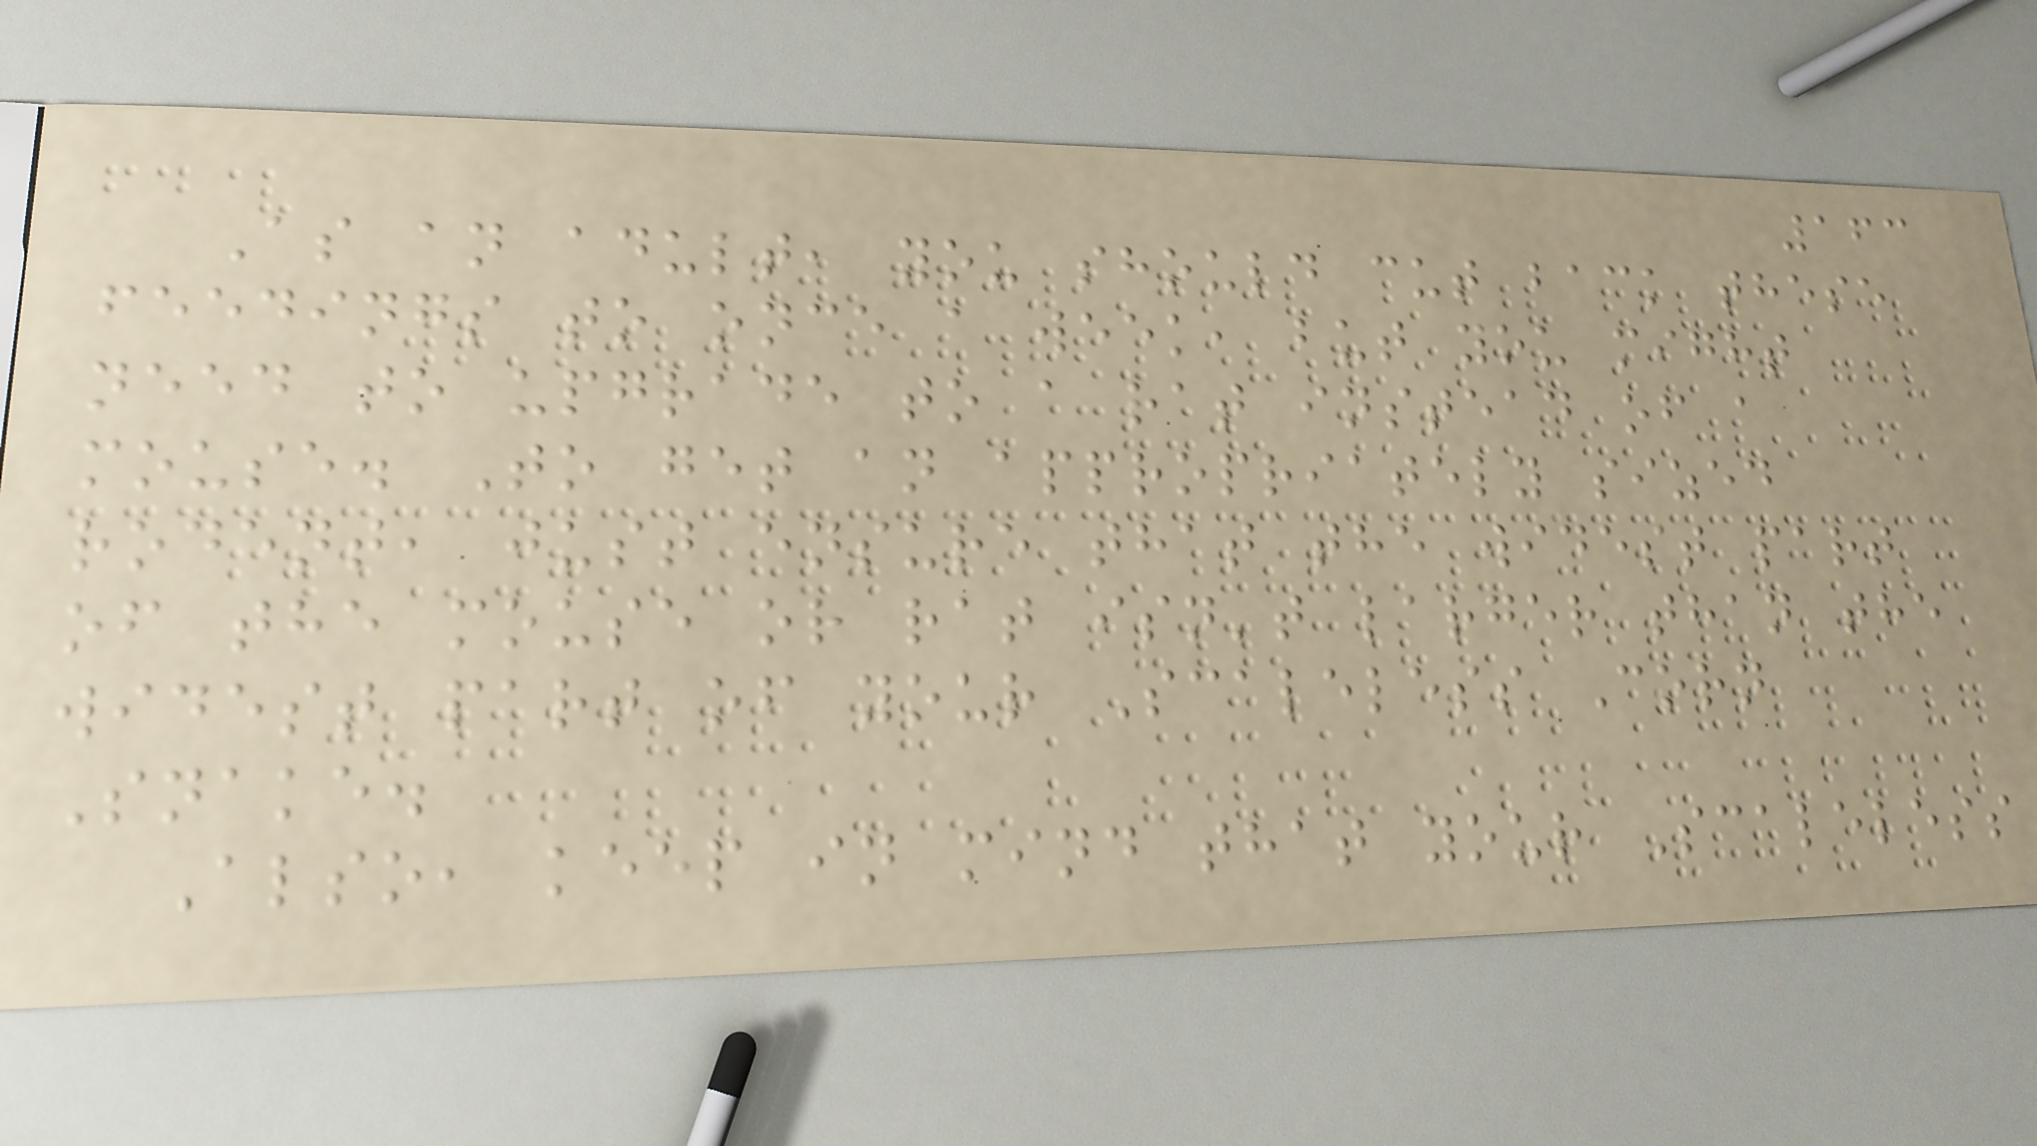163
As an adult, you should cut back these
feedings to once a week, but you might
need to upgrade to a rat instead of a
mouse. To get an appropriately sized
rodent, just ensure that the widest part
of the mouse or rat isn't larger than the
widest part of your Scaleless Corn
Snake.
Also, keep in mind that your Scaleless
